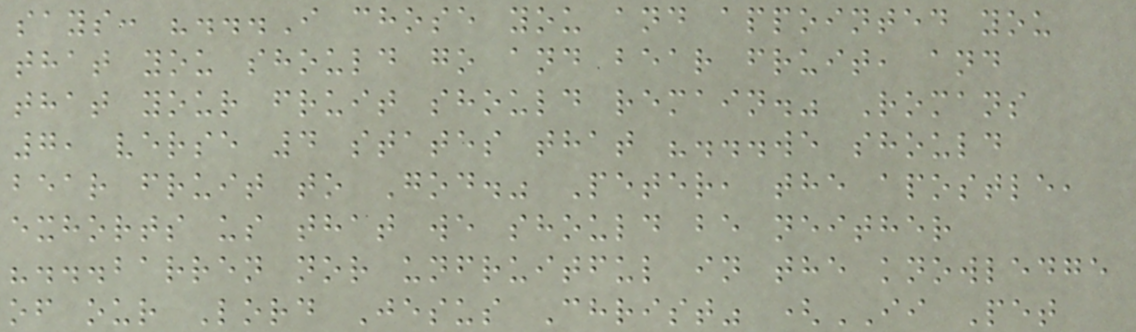says: "...I chose you and appointed you
that you should go and bear fruit, and
that your fruit should remain." Romans
7, verse 4 states that "...we should
bear fruit to God." Peter, the apostle,
exhorts us that we should be neither
"...barren nor unfruitful in the knowledge
of our Lord Jesus Christ" (II Pet
